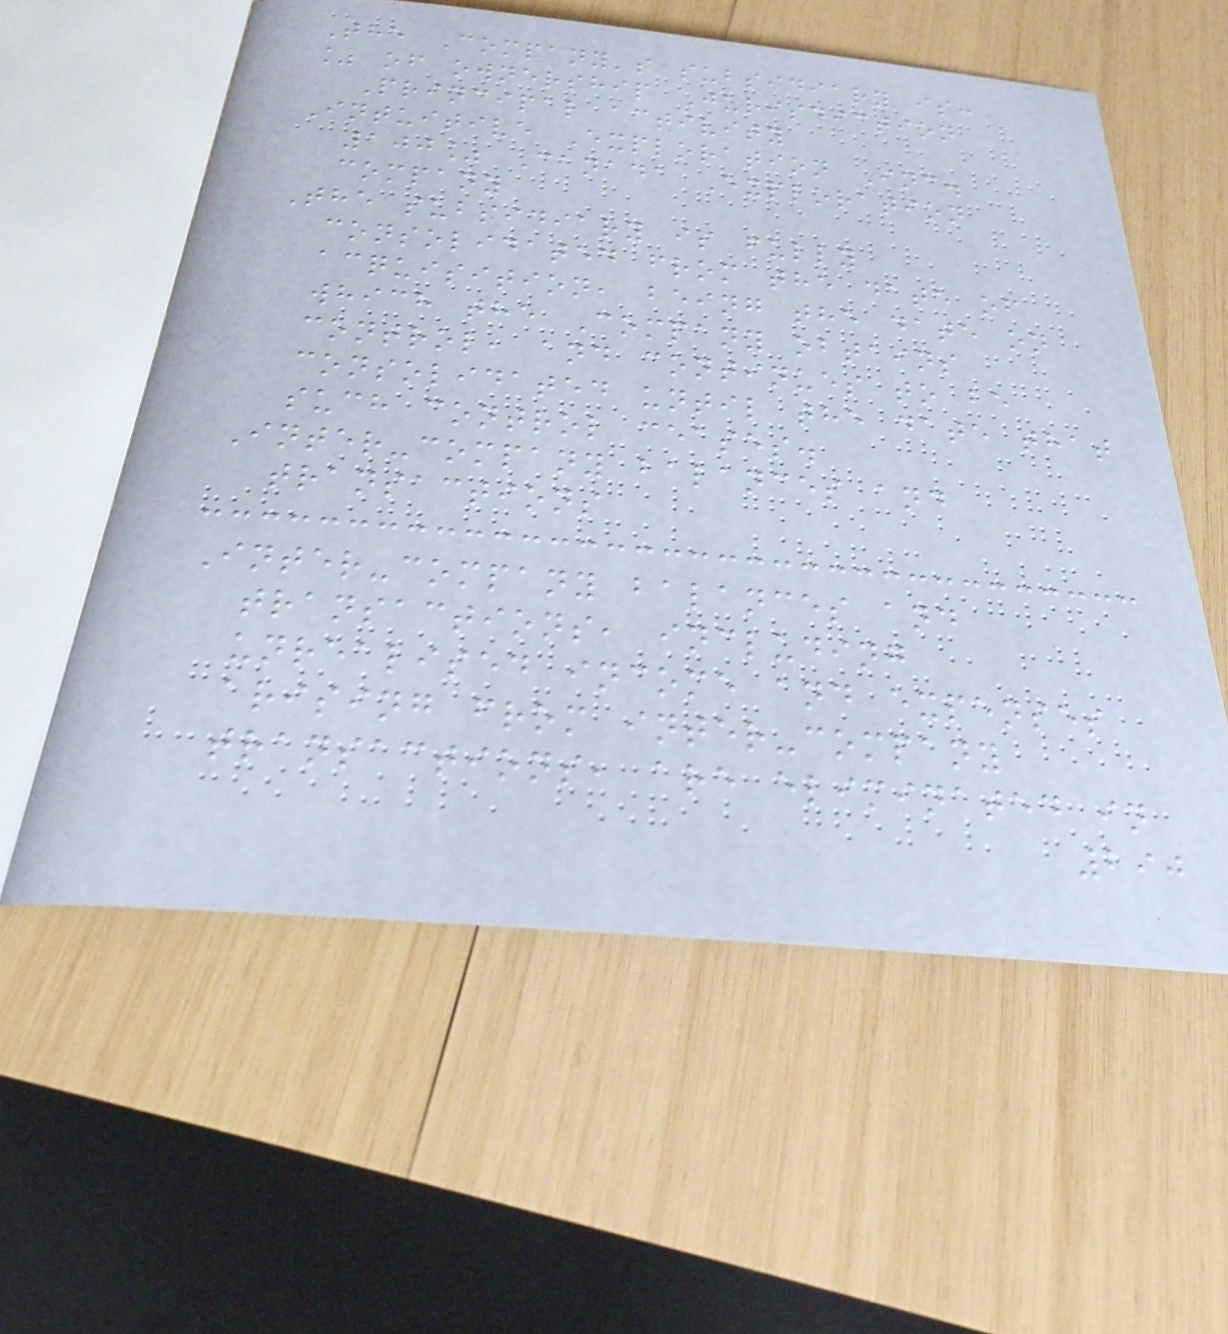The Company's subsidiary is:
% of ownership Jurisdiction
Principal activity
Intuitive Exploration Inc.
100% Canada Exploration
company
The subsidiary is fully
consolidated from the date of
acquisition, being the date on
which the Company obtains
control, and continues to be
consolidated until the date that
such control ceases.
Inter-company balances and
transactions
Inter-company balances and
transactions, including
unrealised income and expenses
arising from inter-company
transactions, are eliminated in
290
